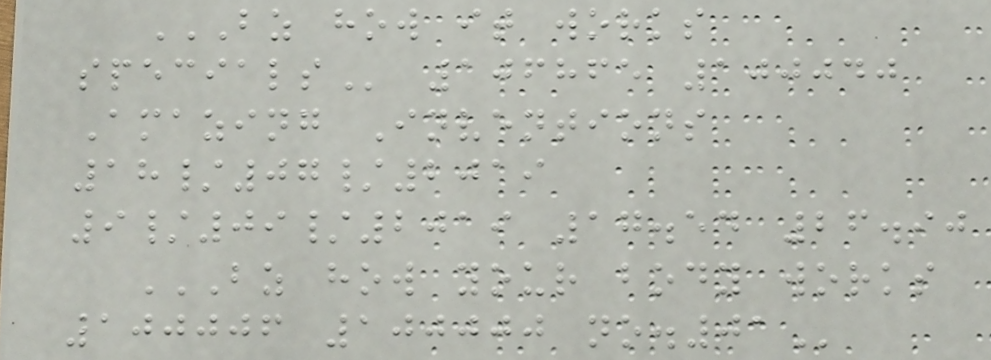BZ HOW IT WORKS
SPECIALS 106865 100040
Amazing Inventions
18/07/2019
9/09/2019 17.54 26.90
BZ HOW YOUR BODY WORKS
100006 100000 NO.01
